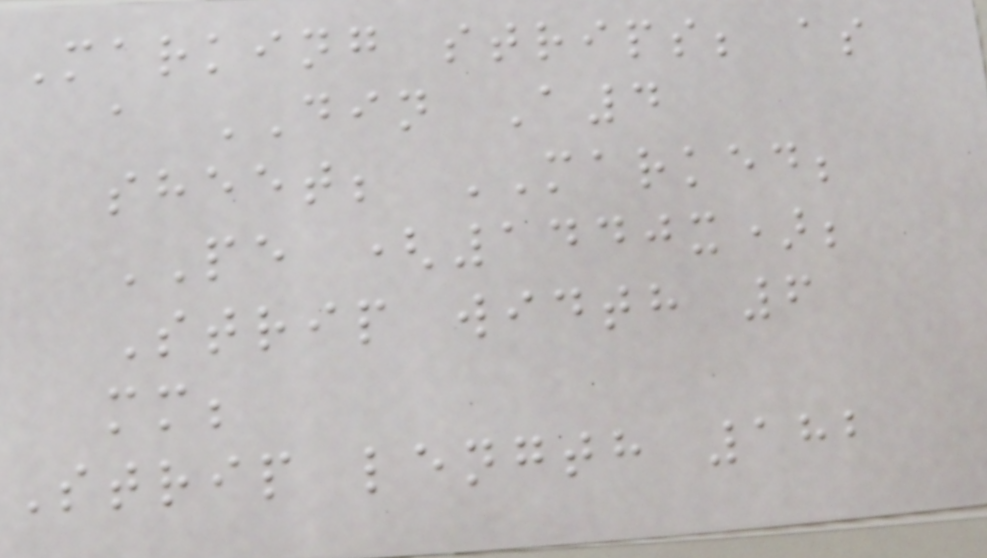Marking strips; as
a DIN A4
sheet; MARKED;
PE (1440x);
Strip width 6
mm;
Strip length 182
